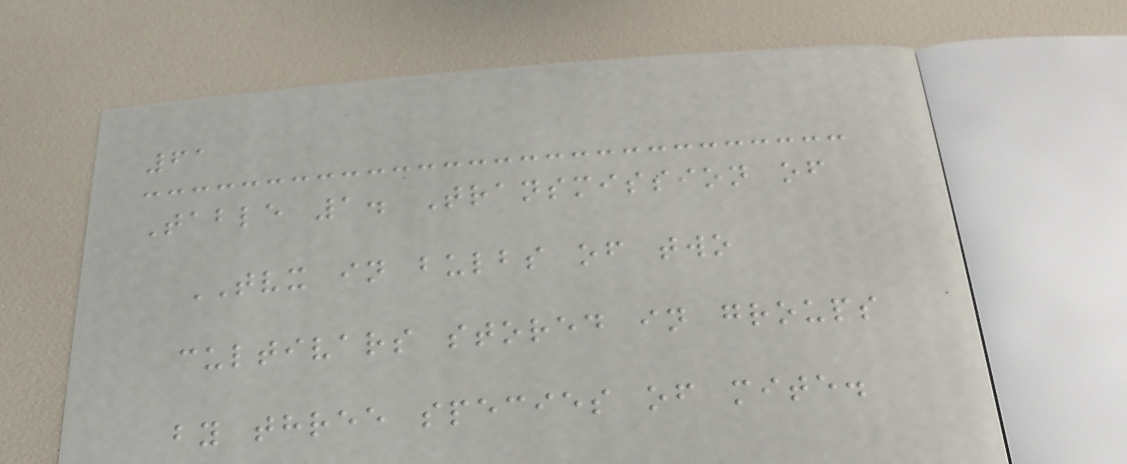61
Table 1. Transmission of
TVX in bulbs of two
cultivars stored in groups
by three species of mite.
